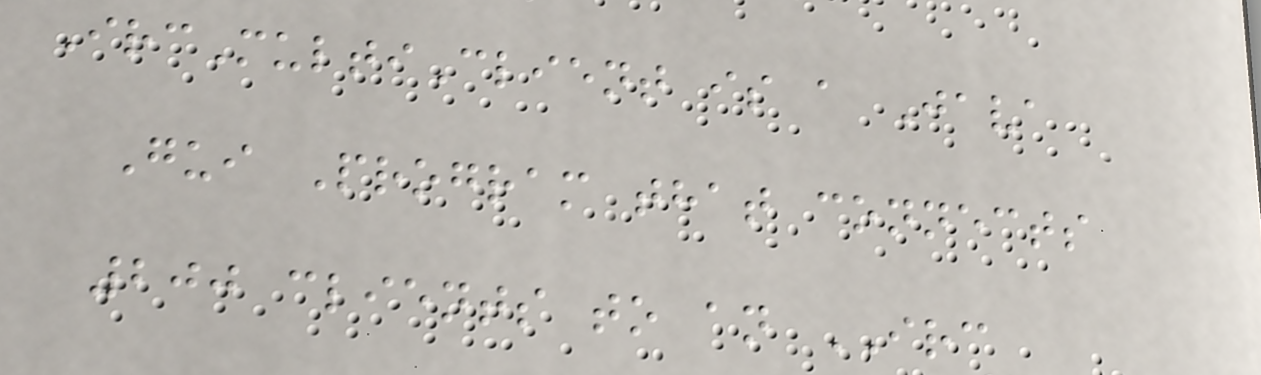IrcMultiClient is a Java
Gui Program that connects
200 clients to an IRC
